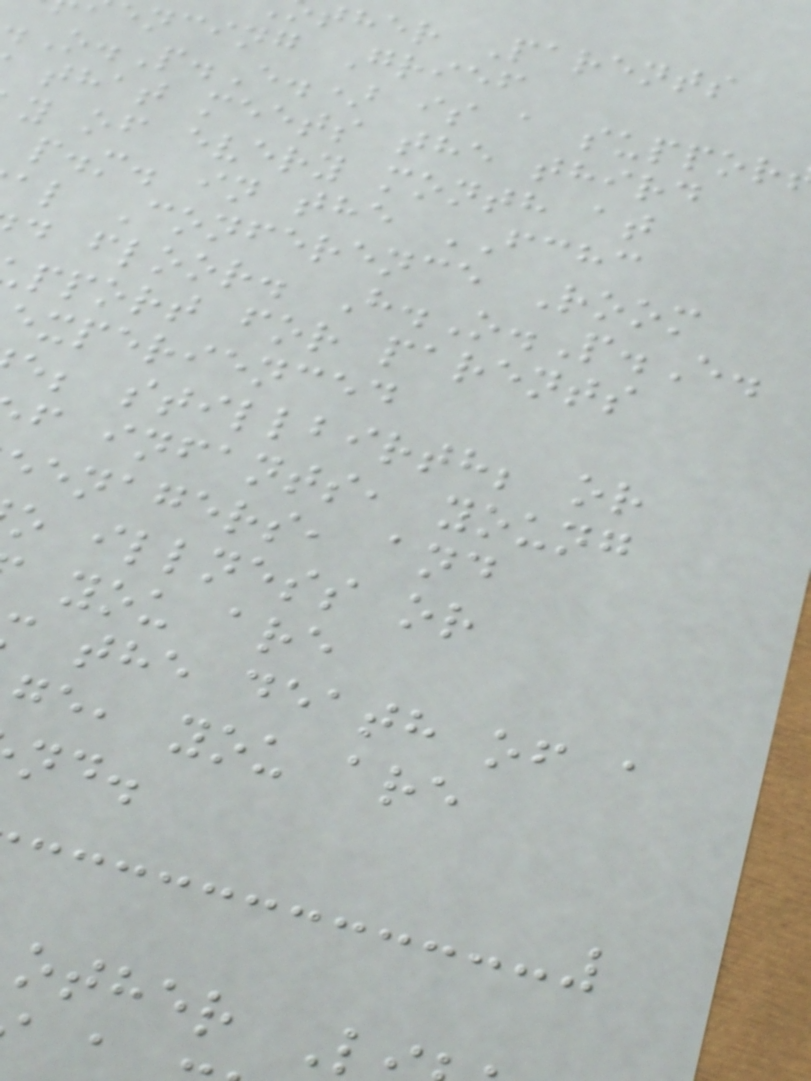ther Parents
ncing Grief
O.P.E.) is a suppor
that meets the third
y of every month at
p.m. in the FCHC
al Conference Room
d floor. H.O.P.E.
pport for parents
experienced
e; stillbirth; or
f infants, young
enagers, and
o illness or
you are
the death of a
ge, you are
